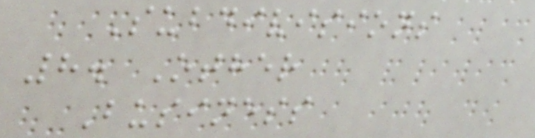Subdivisions
8. Other
Business
